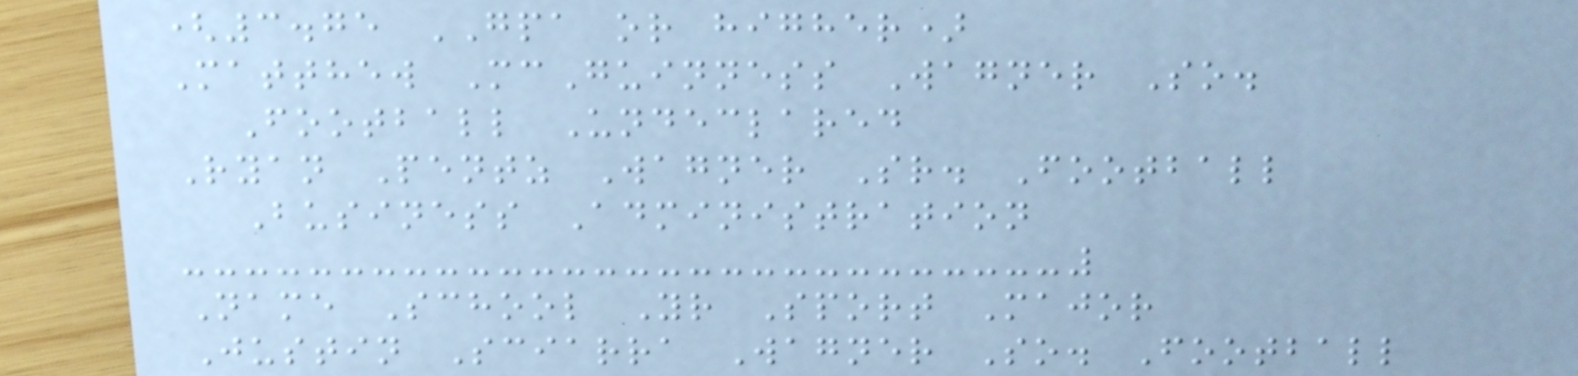(3.75 GPA or higher)
Matthew McGuinness Wagner So.
Football Undeclared
Ryan Pentz Wagner Sr. Football
Business Administration
Name School Yr Sport Major
Justin Sciarra Wagner So. Football
